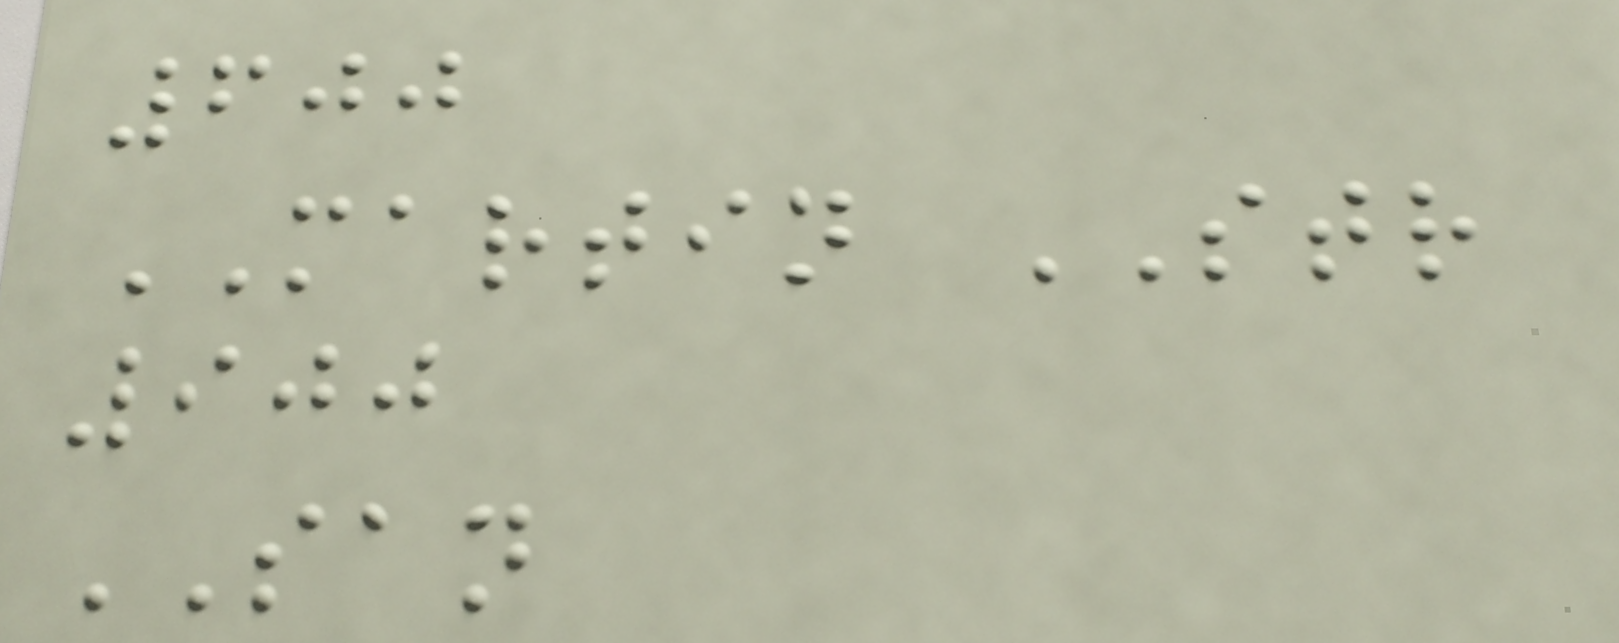600
MARTIN STR
900
SAN
